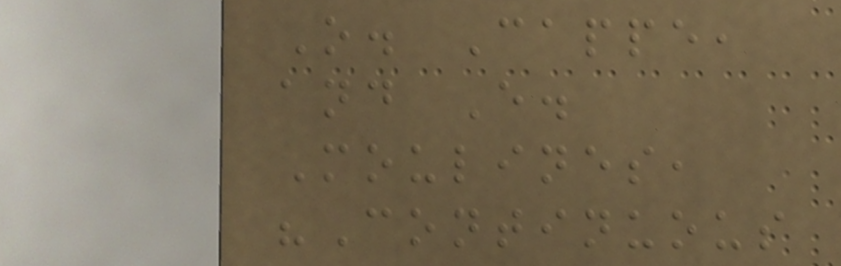O. Cappe,
and E.
Moulines,
"Continuous
